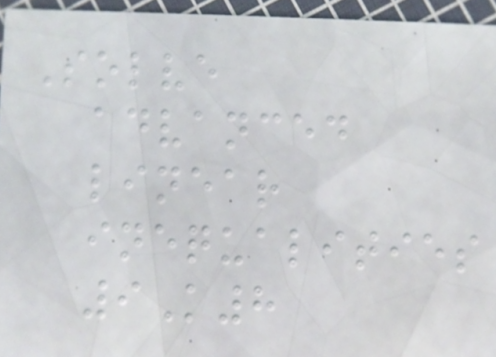Solve
advanced
linear
inequalities
9K8
